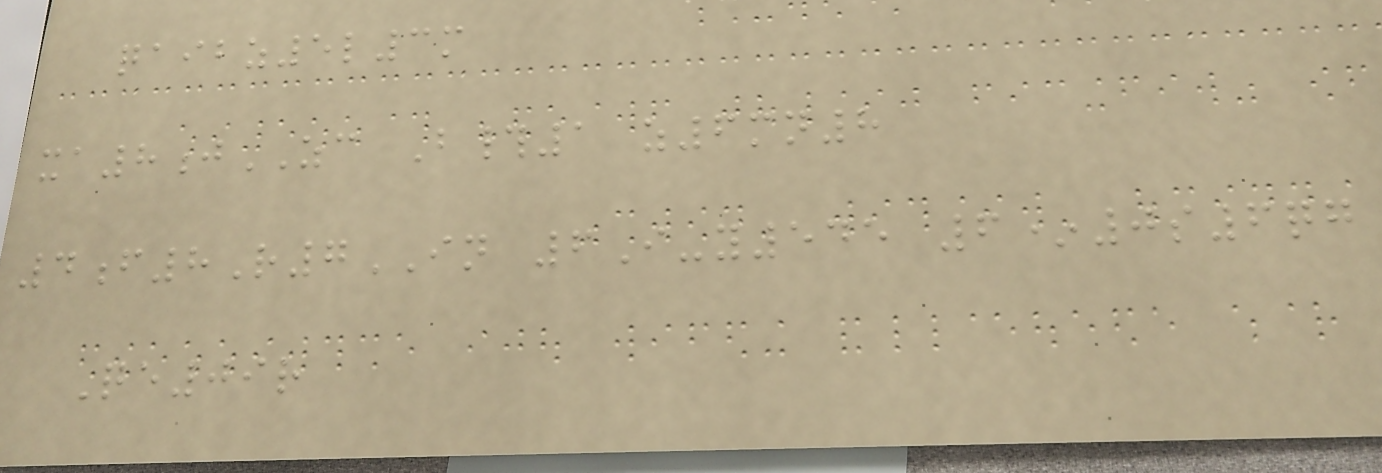qaibz5l3m
xa8jZC B#1 z6mn8
4f8R7IN 6I-y545 6*0s6qg
Qe09r
